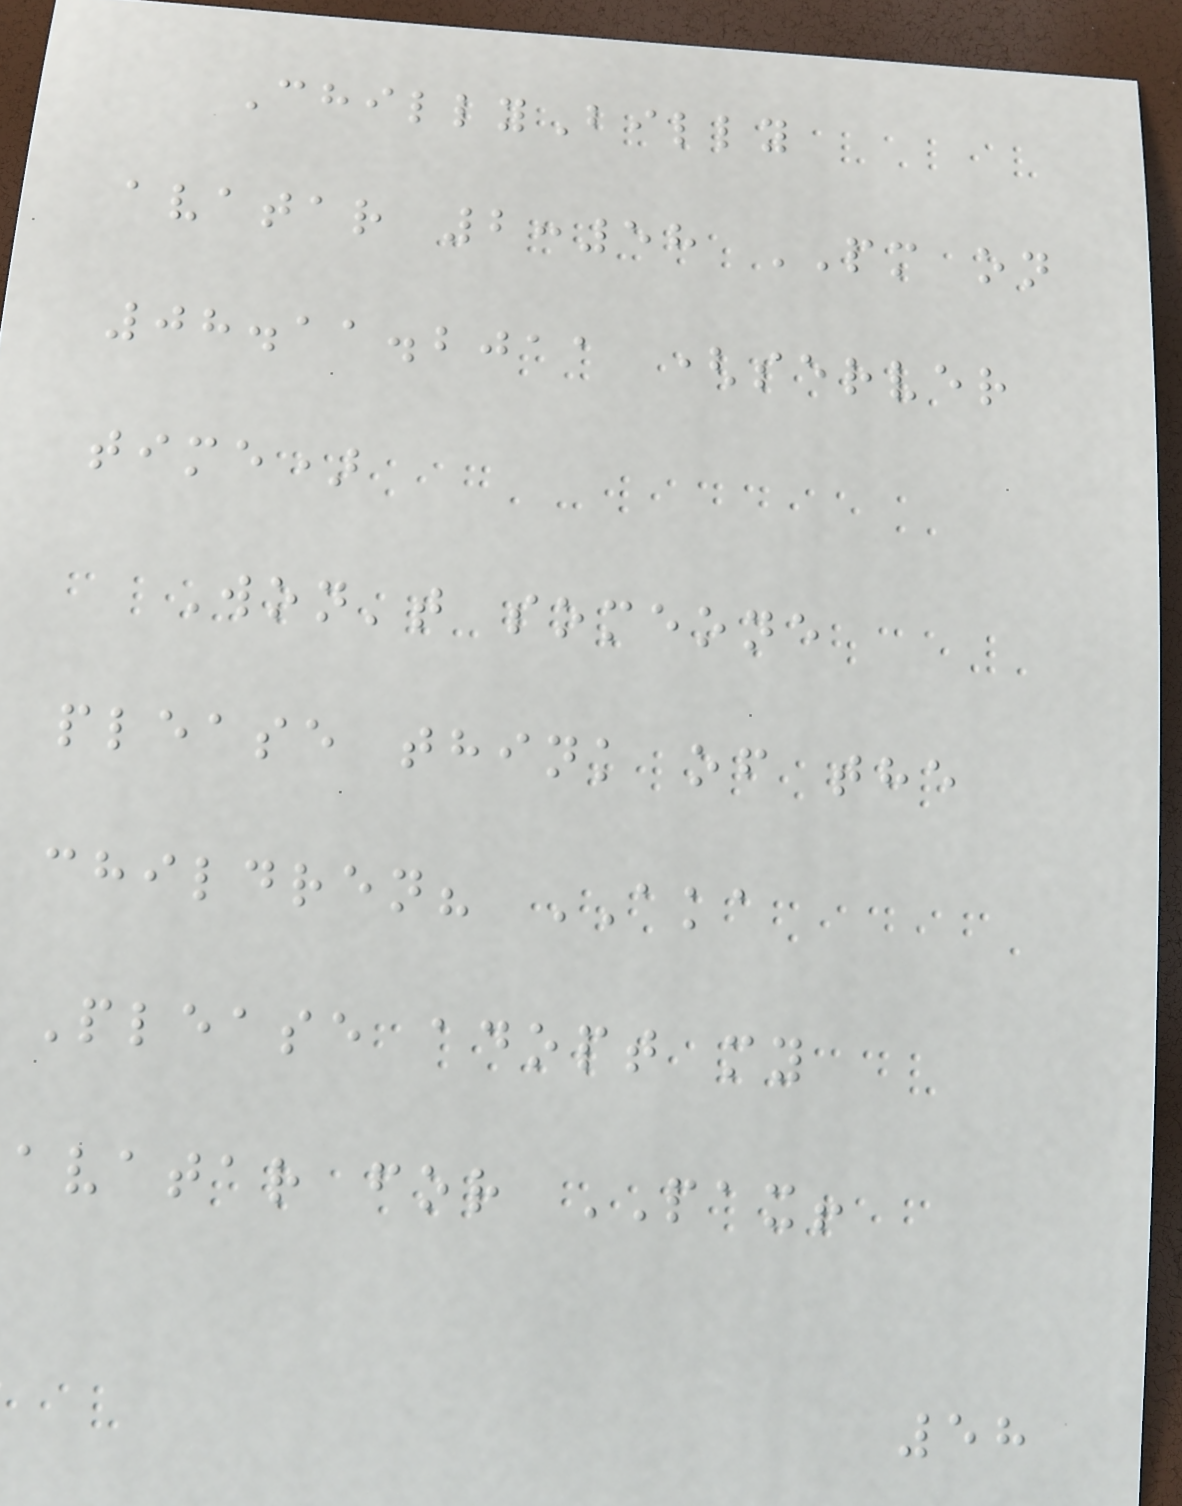ChillyBilly
avatar 2:58 PM on
08.11.2011 (server
time)
Won't someone
please think of the
children? AKA
Please adopt my
avatar for PAX!
58
